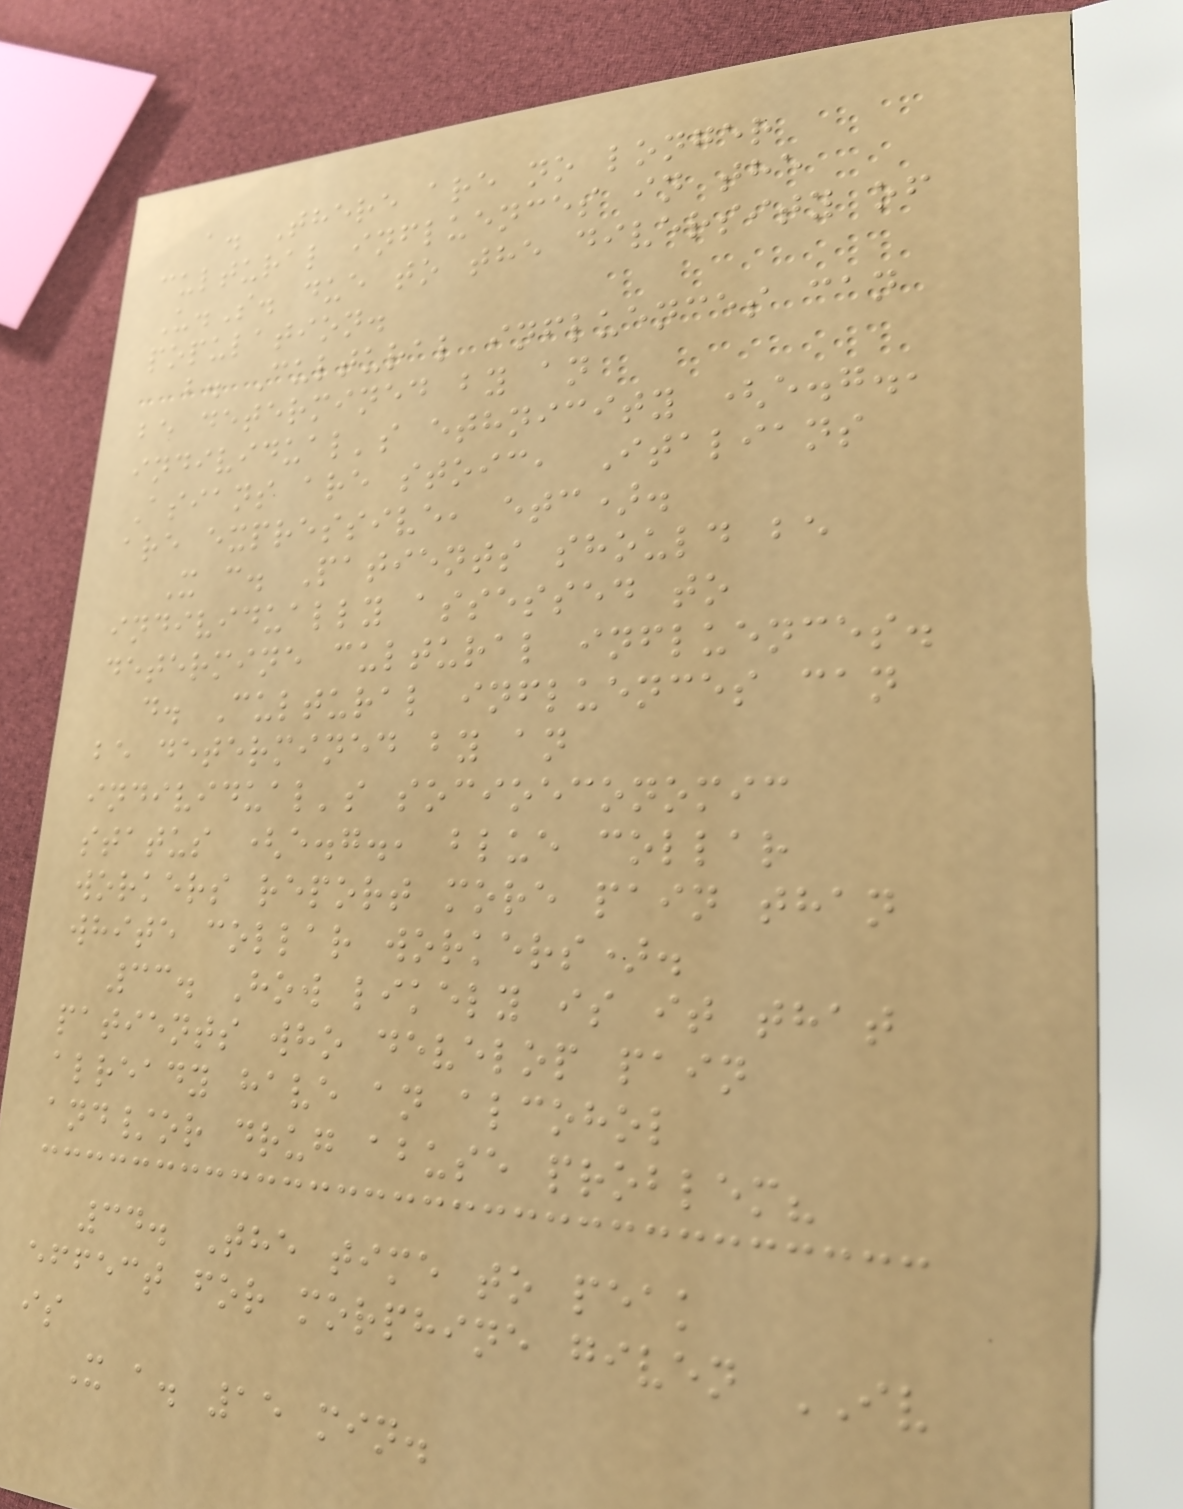a. There are no longer
cultural influences in the
U.S. due to the diversity of
population.
b. Cultural influences can
be determined by an
individual's ethnicity (e.g.,
Asians are stoic, Italians
are expressive, etc).
X c. Patients should be
individually assessed to
determine cultural influences.
d. Cultural influences can
be determined by an
individual's socioeconomic
status (e.g., blue collar
workers report more pain than
white collar workers).
33. How likely is it that
patients who develop pain
already have an alcohol
and/or drug abuse problem?
34. The time to peak
effect for morphine given IV
is
X a. 15 min.
